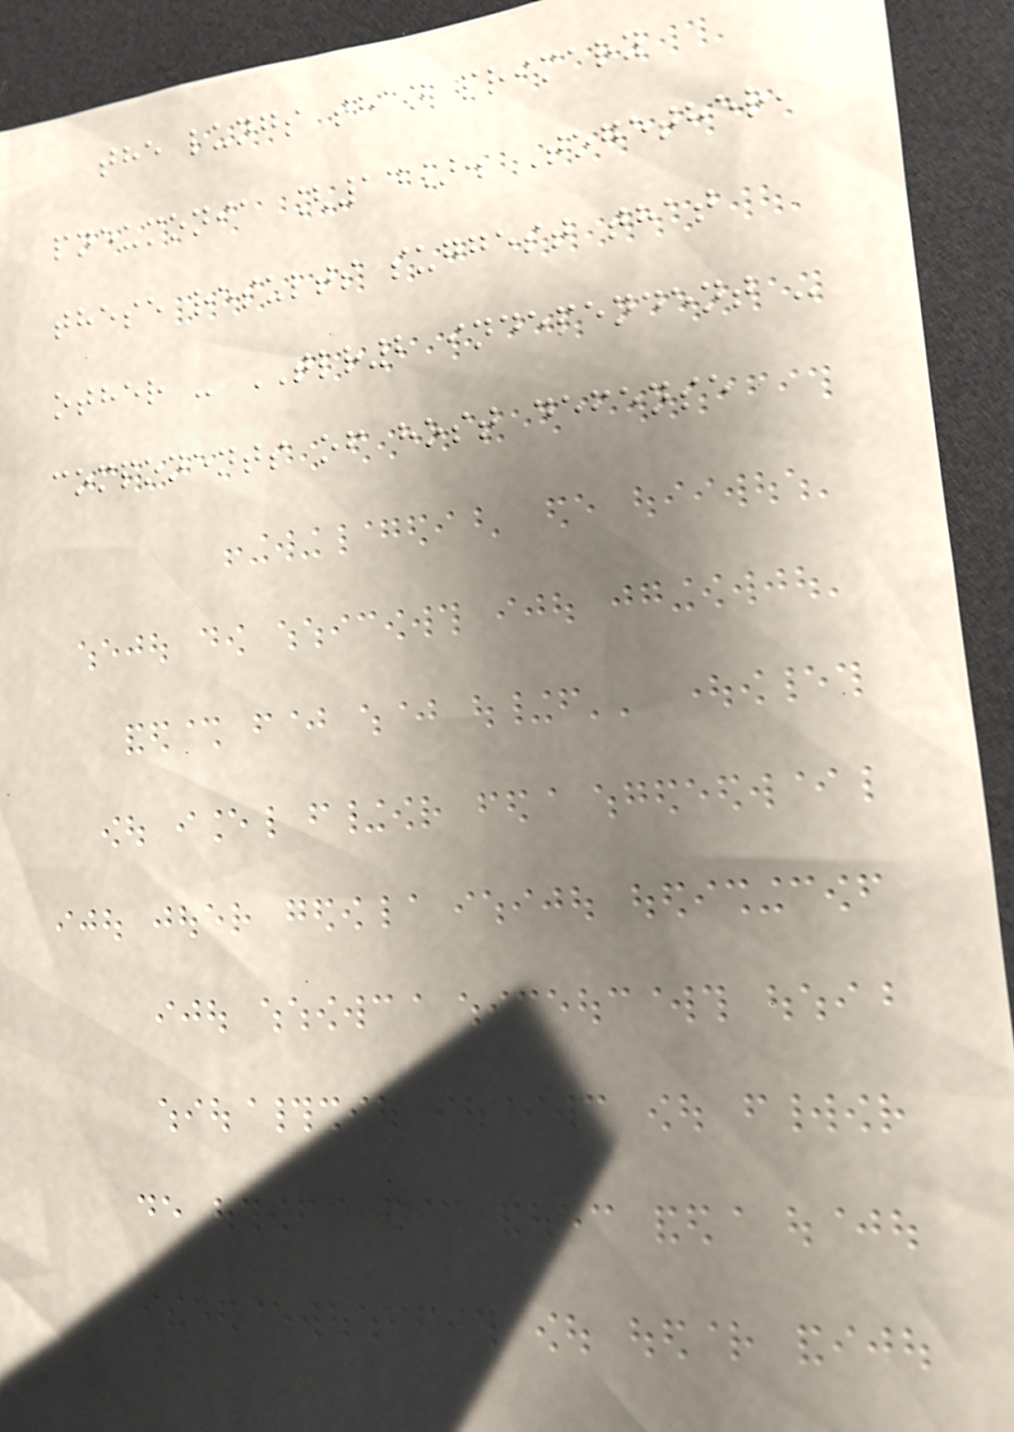the lungs than primary
pneumonia [14]. Together,
these results suggest that
other - TLR2 independent -
components of host defense
